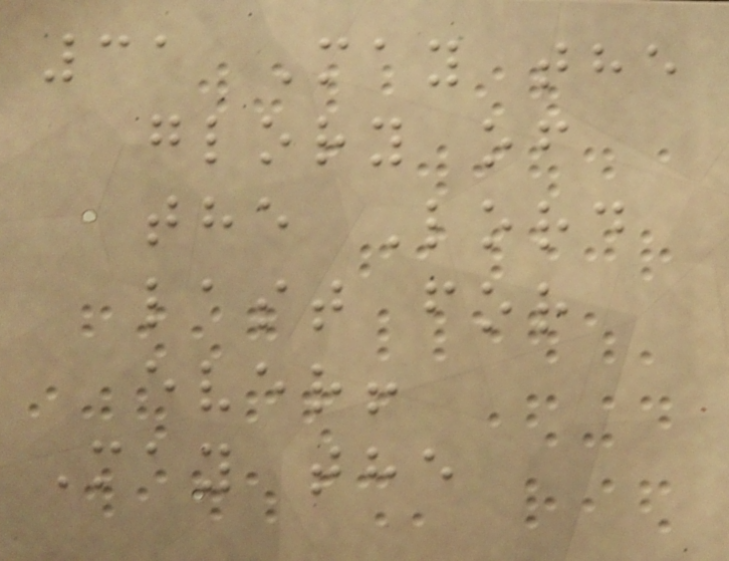31 May the
glory of
the Lord
last for
ever!
May the
